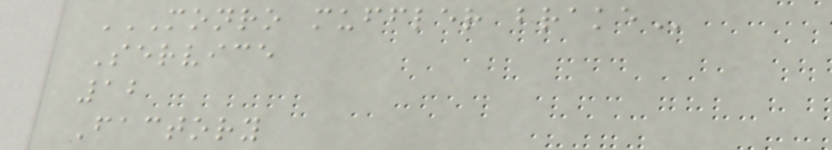MONRO MUFFLER BRAKE
Service
12
Factory
